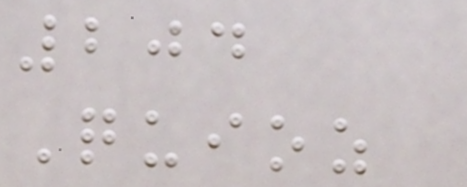204
Quioz
